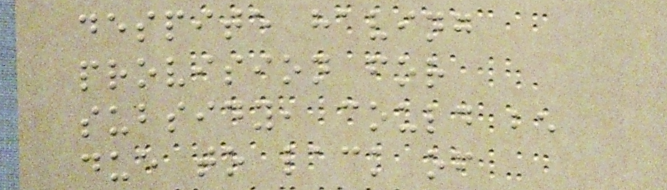despite having
provision for
subsidy, could be
due to lack of
